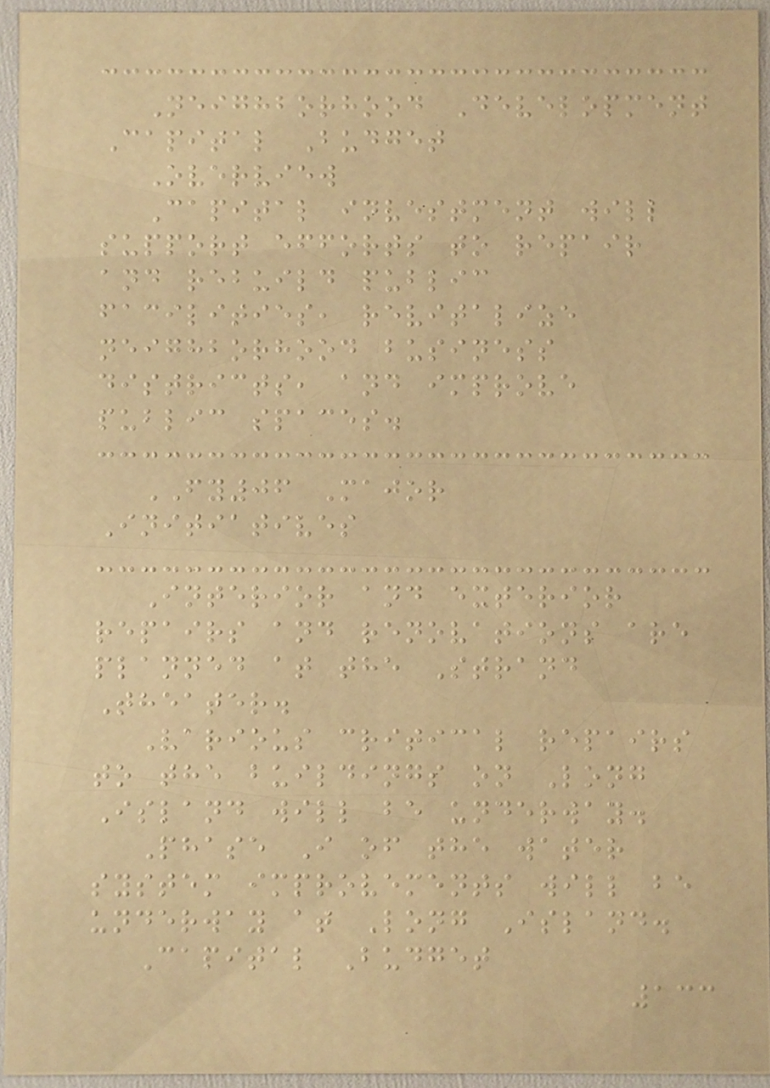Neighborhood Development
Capital Budget
Overview
Capital investment will
support efforts to repair
and rebuild public
facilities, revitalize
neighborhood business
districts, and improve
public spaces.
FY06 Major
Initiatives
Interior and exterior
repairs and renovations are
planned at the Strand
Theater.
Various critical repairs
to the buildings on Long
Island will be underway.
Phase I of the water
system improvements will be
underway at Long Island.
Capital Budget
133
